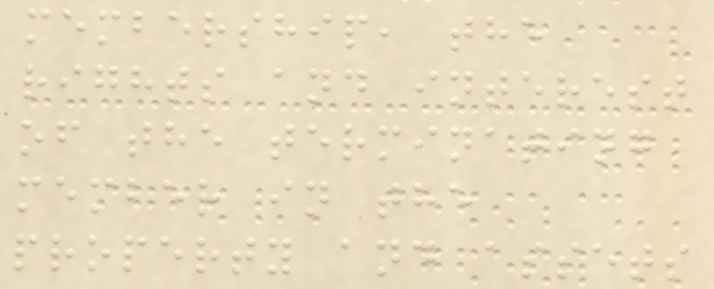membership, the
rights and interest
of the terminating
member in the
property and assets
